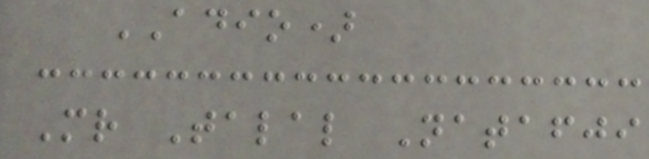ADIO)
Mr Talal Natafji
